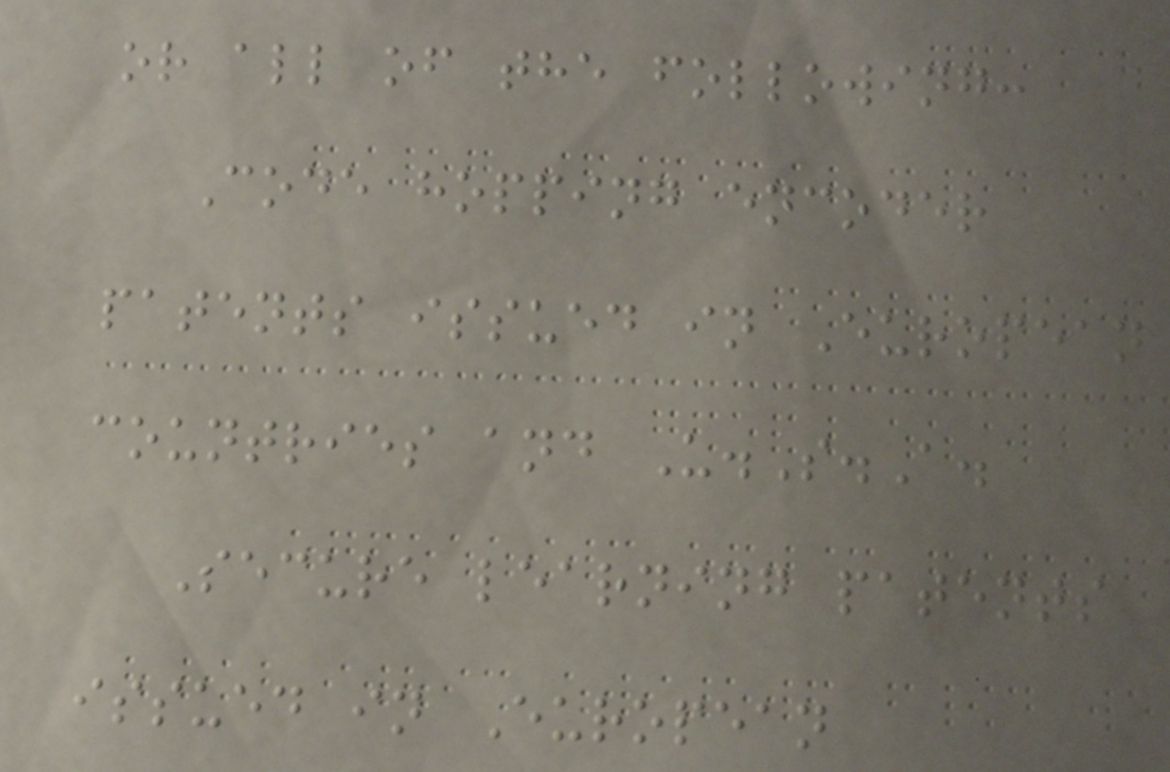or all of the following:
Code hopping encoder
patents issued in European
countries and U.S.A.
Secure learning patents
issued in European
